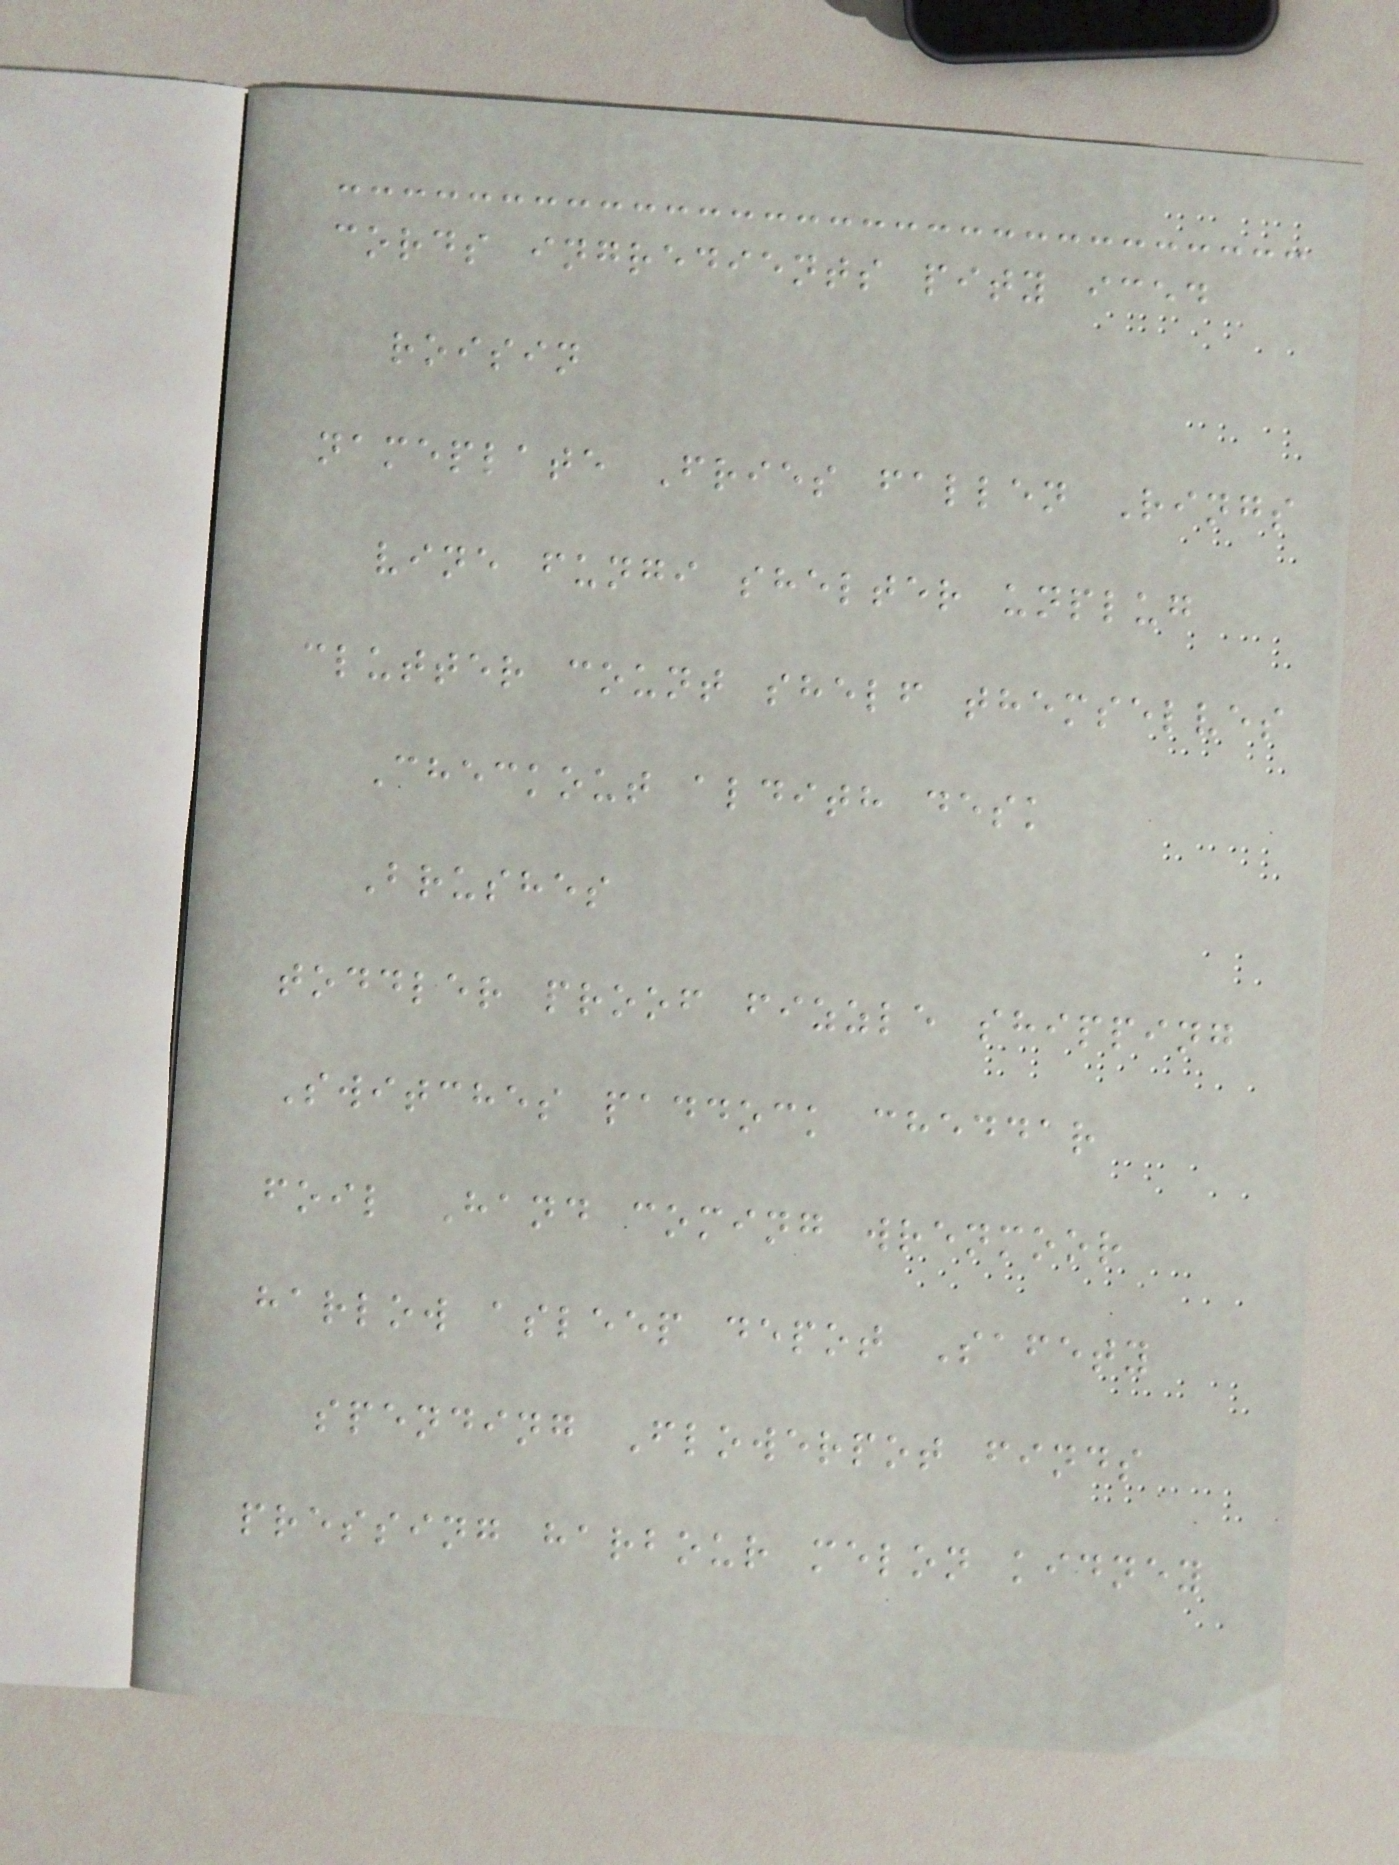cords ingredients pity iced
roisin
nameplate Fries fallen Rings
vine fungi shelter unplug
clutter count shelf themselves
Checkout aldith desk
Brushes
toddler proof fizzle shipping
Switches paddock cheddar
foil Hand coming wrenmoor
harlow asleep depot Safety
spending Flowerpot finds
pressing harbour melon kidney
